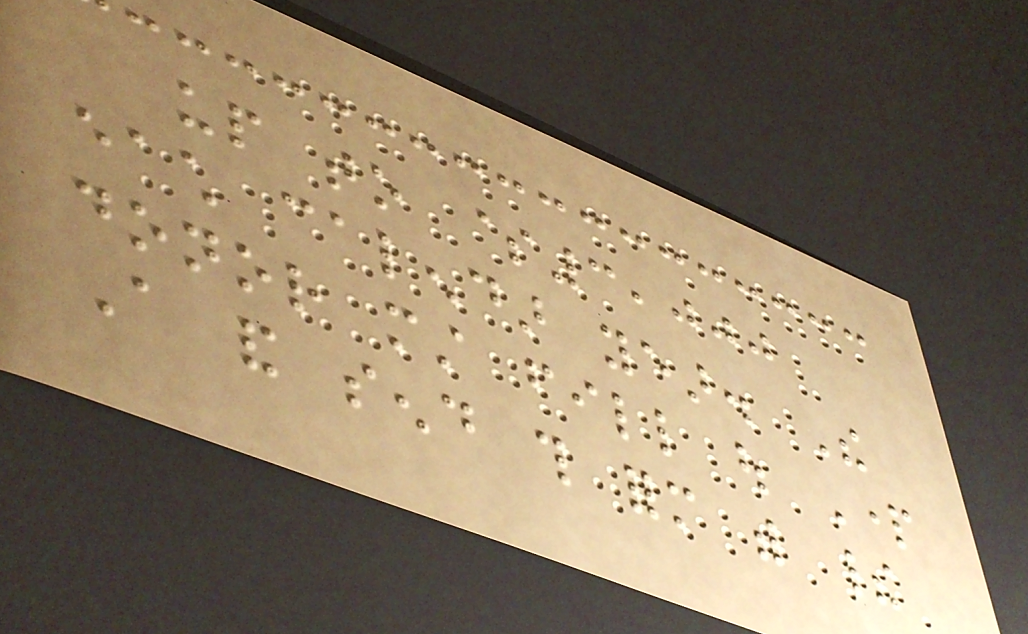up to $3,000
each calendar year. The
donor must fill out Part
A and send this form with their
